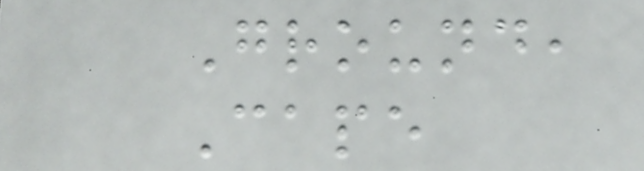Ground,
Cape
